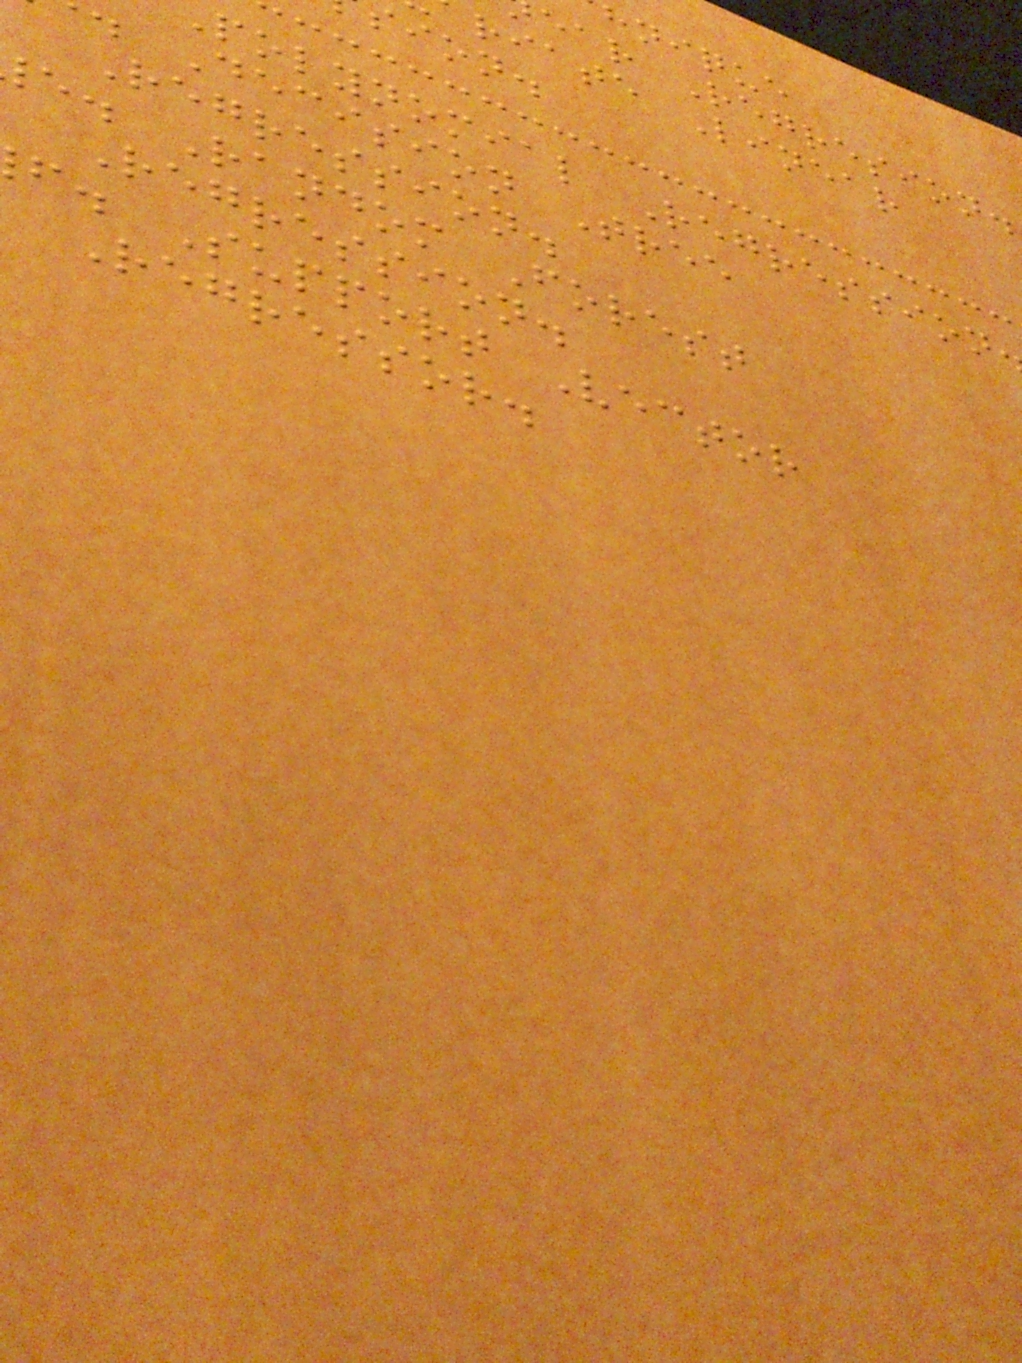hnique
ear Regresion.
riate Linear
ion.
polynomial Regression
Decision Tree
Regression.
e. Random Forest
Regression.
f. Support Vector
Regressor.
